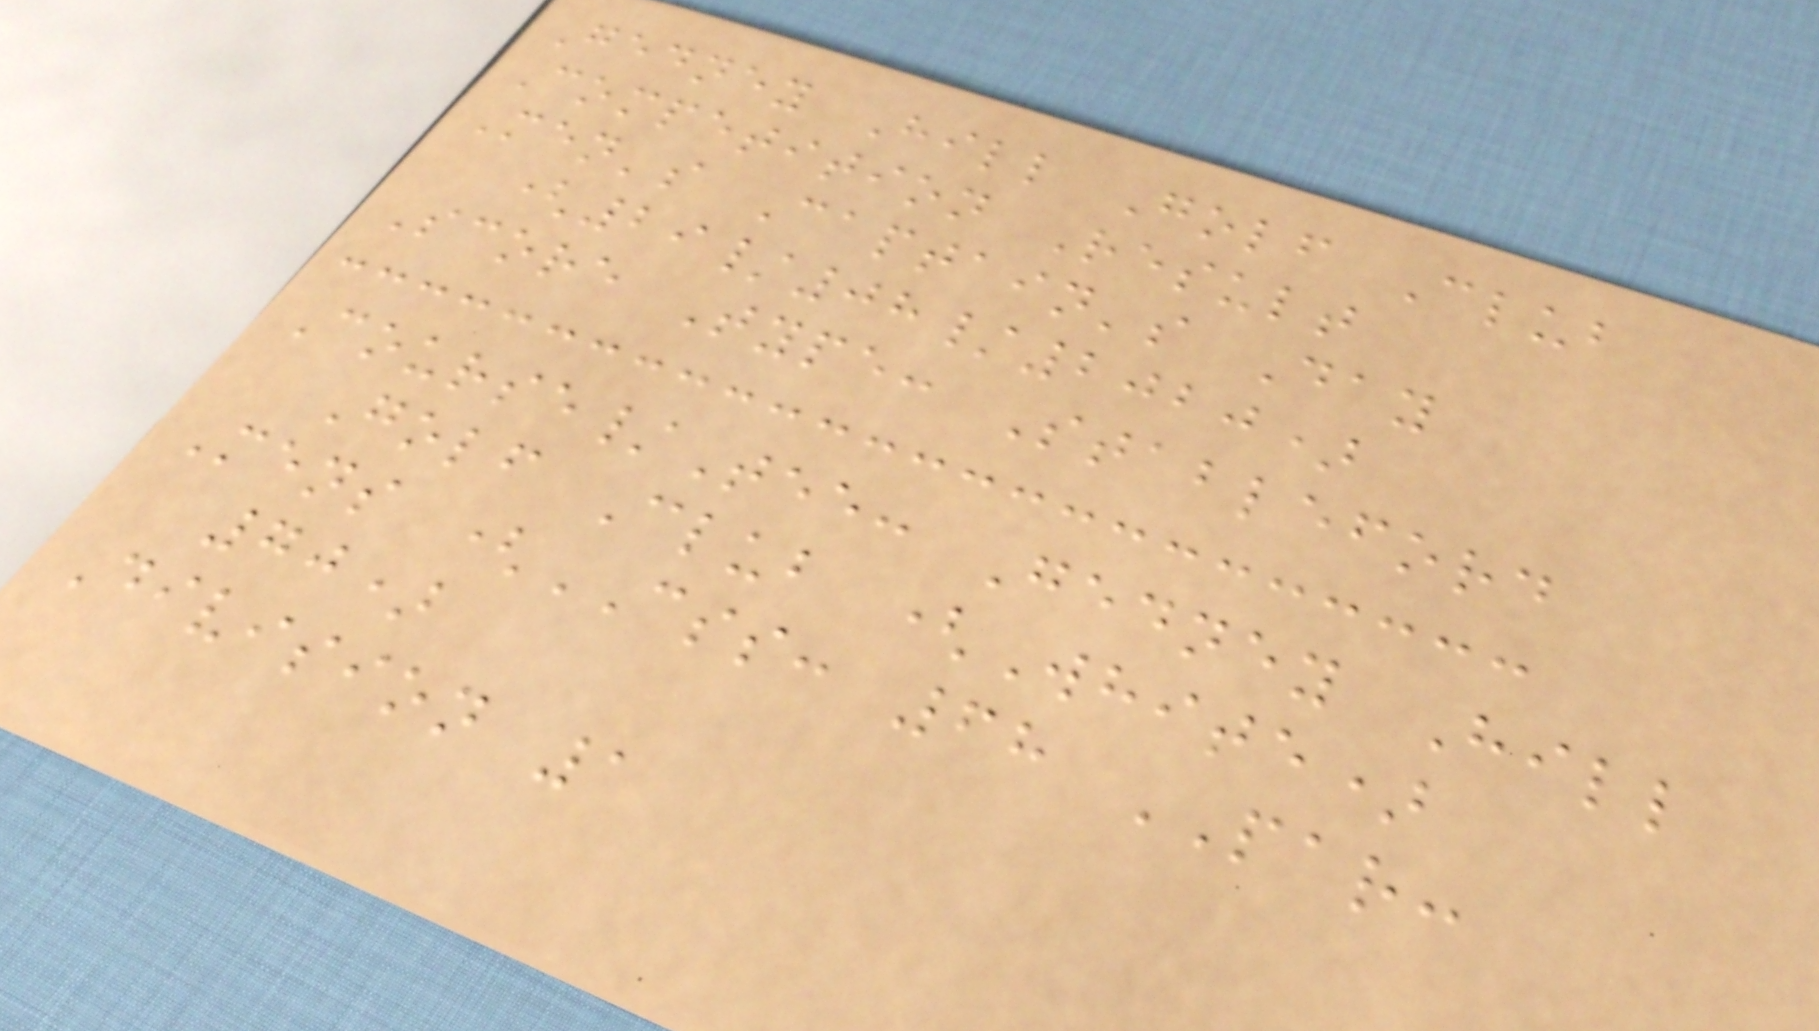Gedney Hill Golf Club
Competition Result
Men's Captain's Day
(29/08/2020)
Score Type: Stableford
Course/Tee: Gedney Hill
Golf Club (White)
Mens (CSS: 68 PAR:
70)
Division 1
